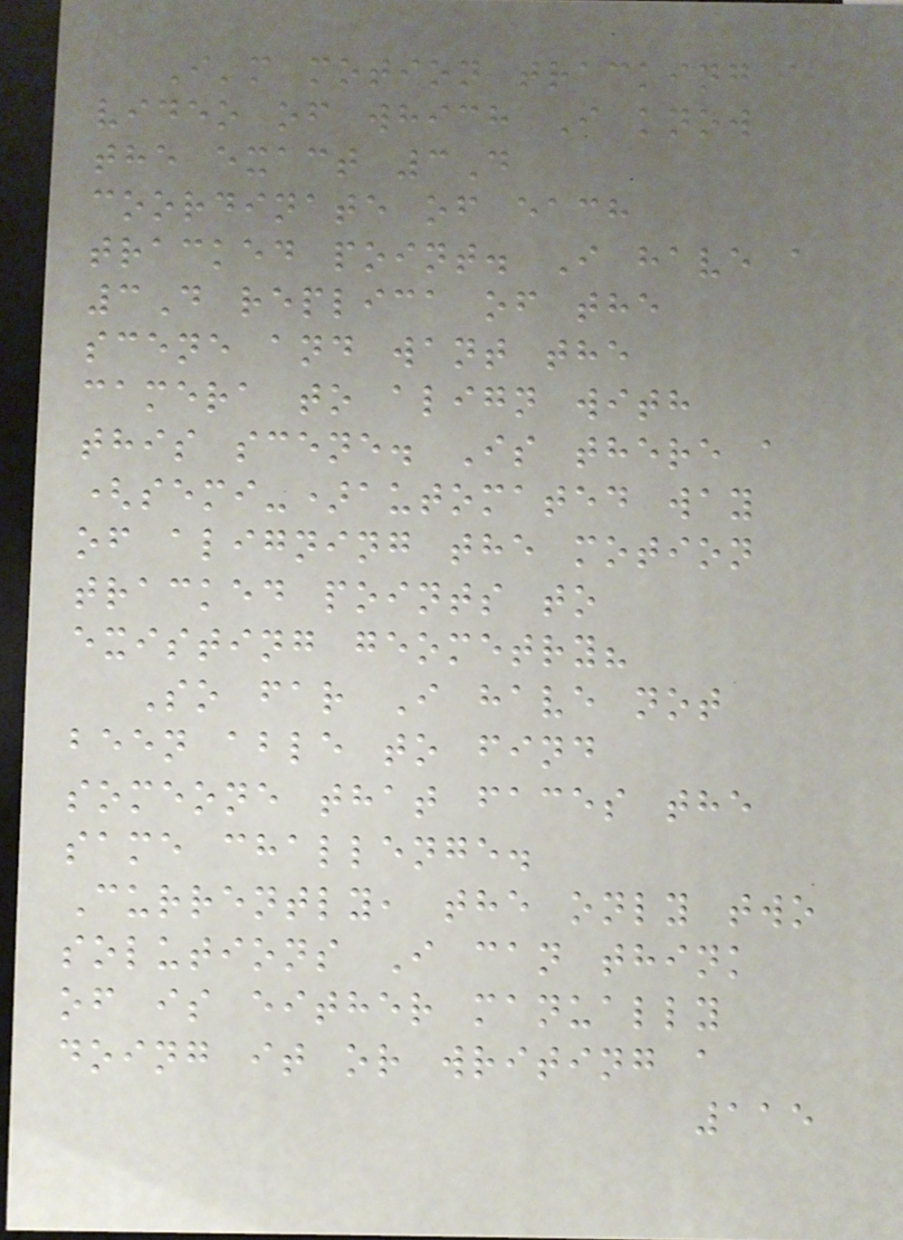I'm motion tracking a
video of which I know
the exact 3D
coordinate of each
tracked point. I have a
3D replica of the
scene and want the
camera to align with
this scene. Is there a
(semi-)automated way
of aligning the motion
tracked points to
existing geometry?
So far I have not
been able to find
someone that faces the
same challenge.
Currently, the only two
solutions I can think
of is either manually
doing it or writing a
115
